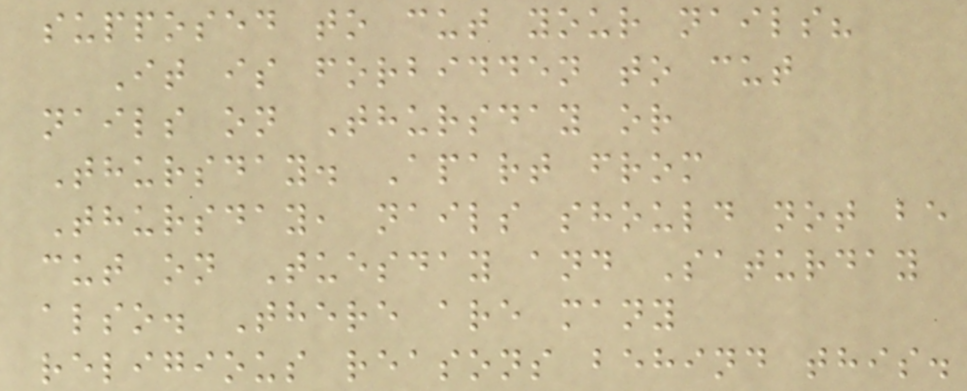supposed to cut your nails?
It is forbidden to cut
nails on Thursday or
Thursday. Apart from
Thursday, nails should not be
cut on Tuesday and Saturday
also. There are many
religious reasons behind this.
